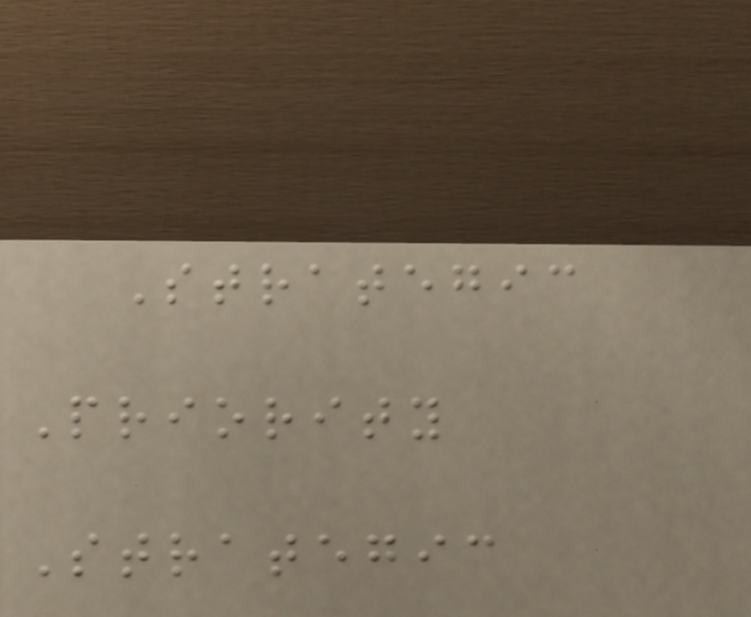Strategic
Priority
Strategic
